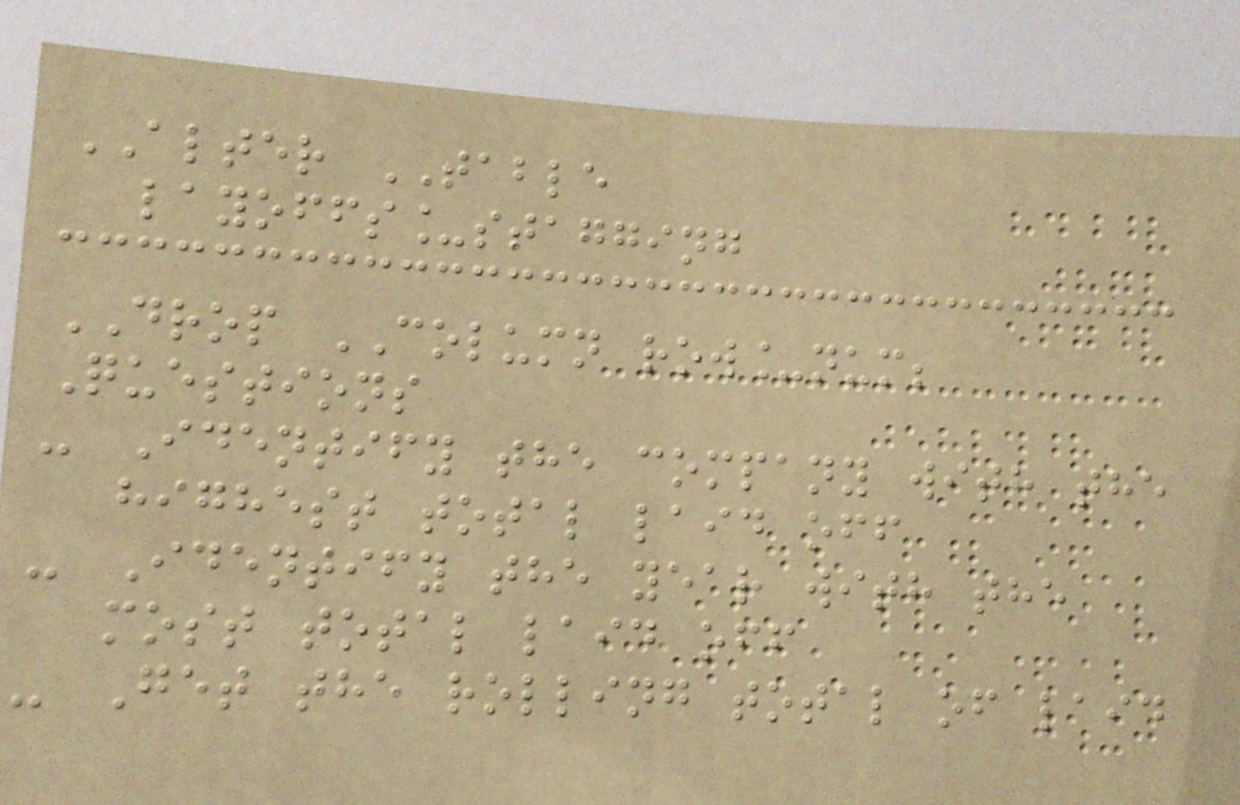ALTER TABLE
layoffs_stagging
DROP COLUMN row_num;
Questions
- Identify the company with the
highest total laid off
- Identify the year with the
most total laid off
- Get the rolling total of laid
